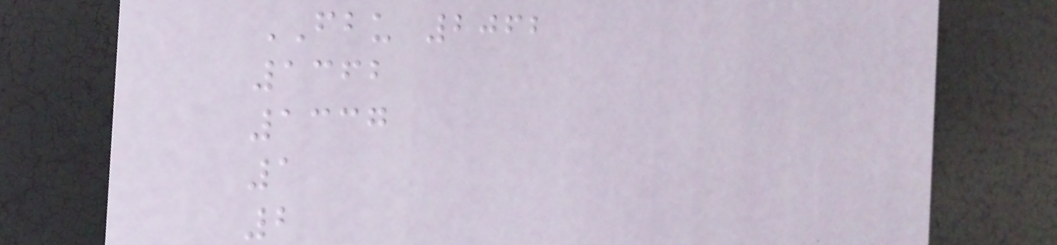FBU 2062
1362
1337
1
2
